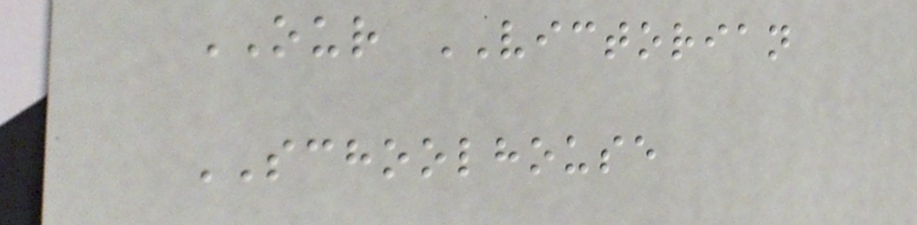OUR VICTORIAN
SCHOOLHOUSE
